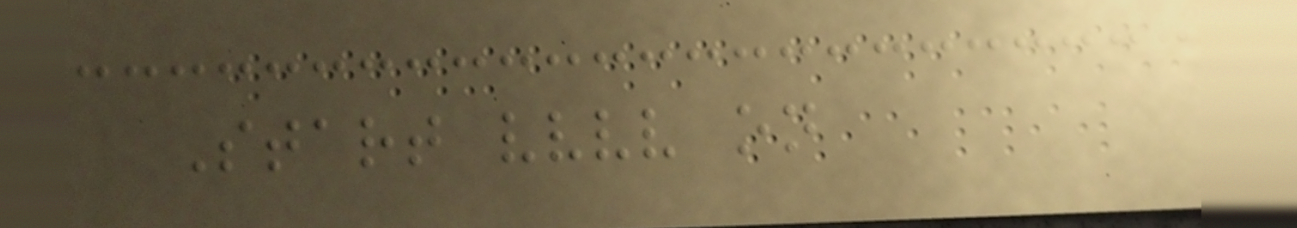Start vvvv on
